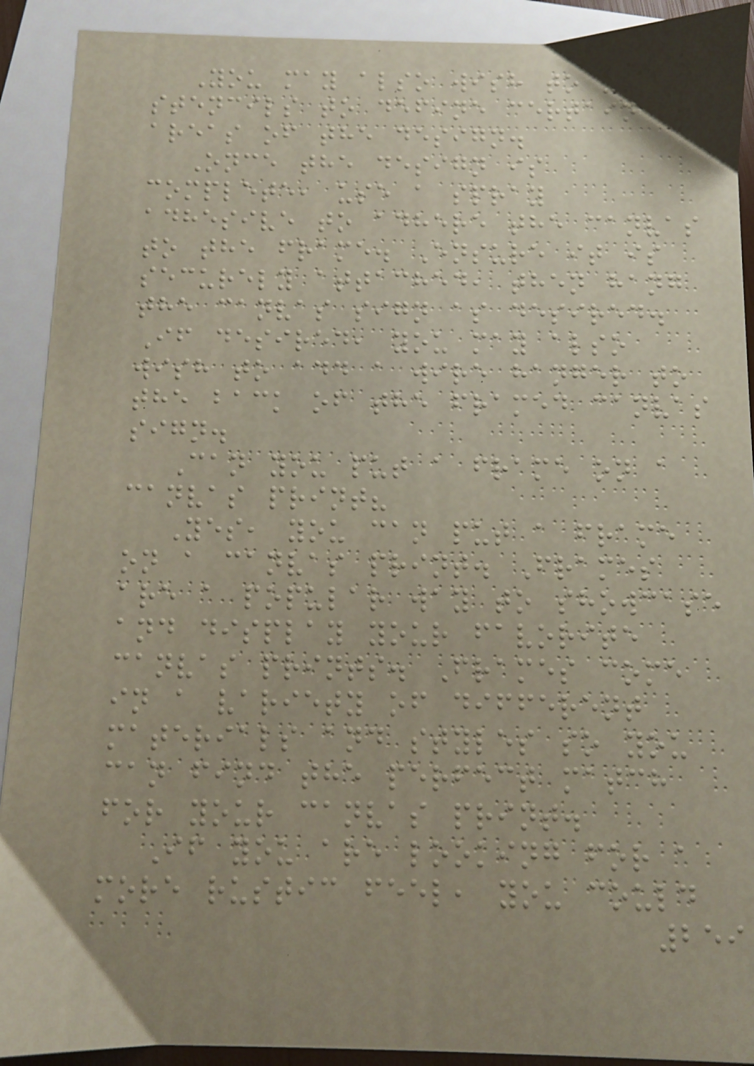You may also wish to use
stencils to define certain
areas of the design.
Once the design is
complete, use a spray
adhesive to adhere the canvas
to the frame. Ensure it is
securely attached, then hang
the canvas sign as desired.
If desired, you may also
wish to add a wire hanger to
the back of the framed canvas
sign.
Can you put a frame on a
canvas print?
Yes, you can put a frame
on a canvas print. Frames
are a popular way to showcase
and display your favorite
canvas prints. Frames come
in a variety of different
materials and styles so you
can find the perfect match
for your canvas print.
If you are looking for a
more rustic feel, you could
259
